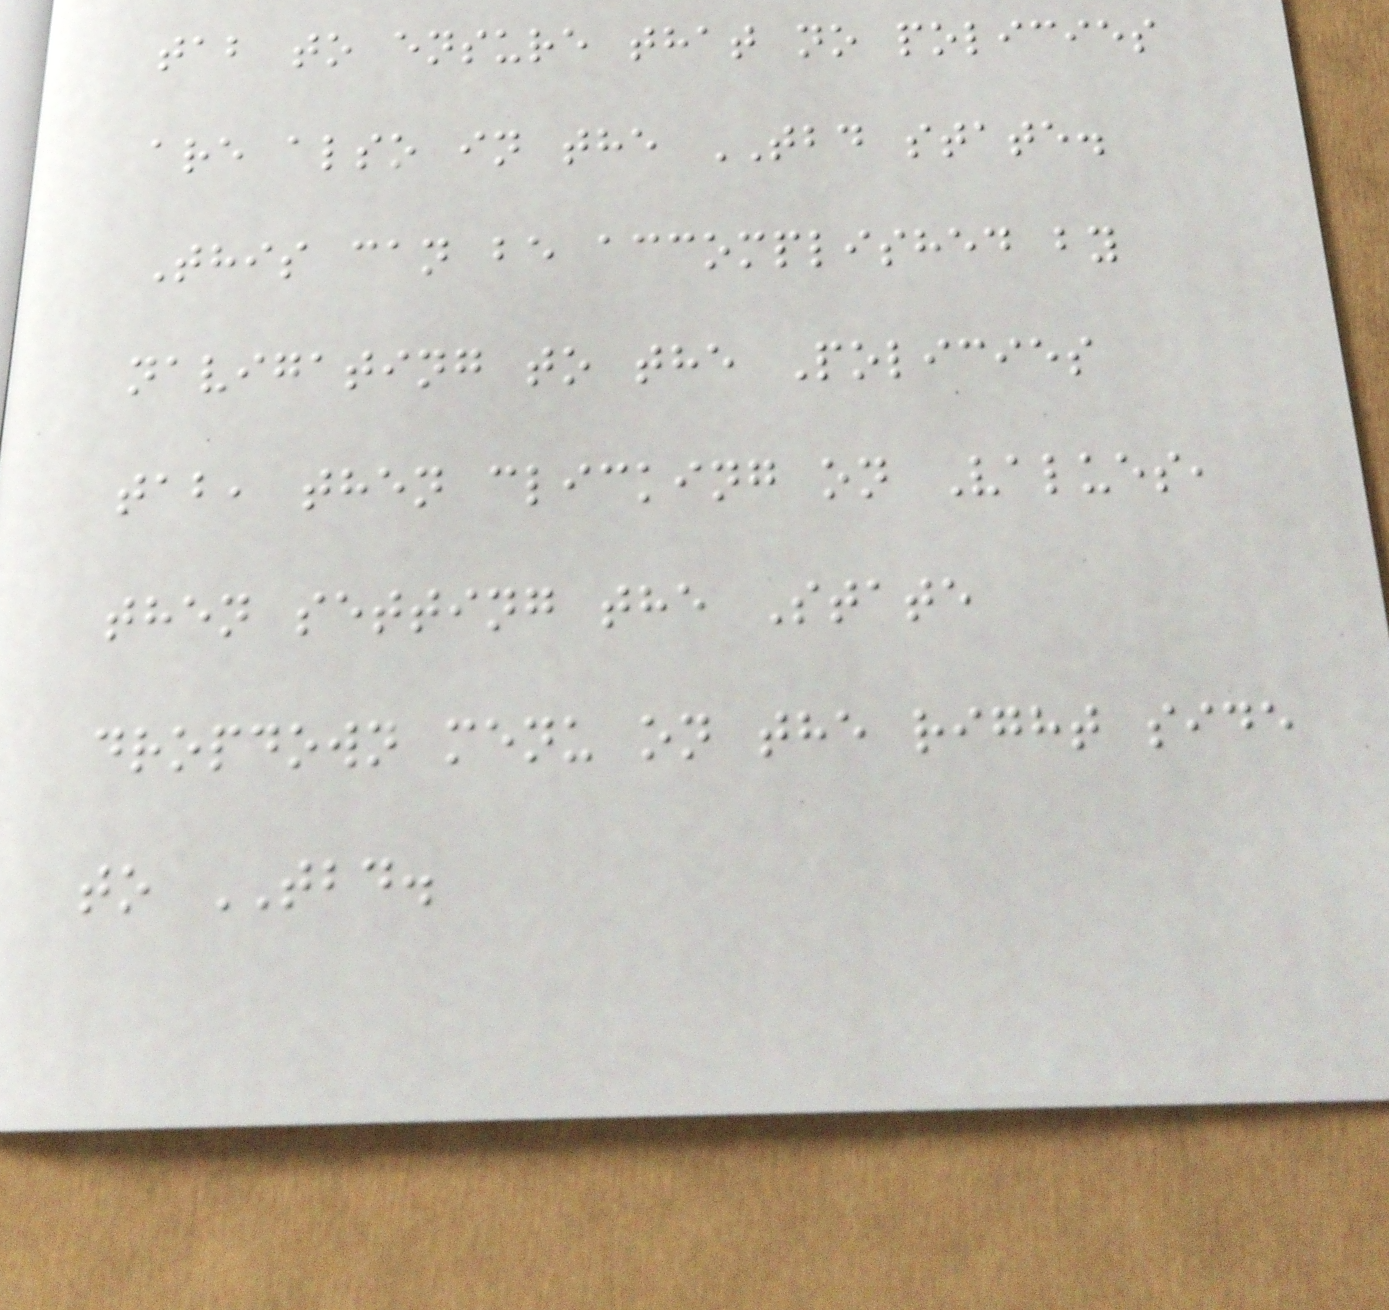tab to ensure that no policies
are also in the TBD state.
This can be accomplished by
navigating to the Policies
tab, then clicking on Values,
then setting the State
dropdown menu on the right side
to TBD.
